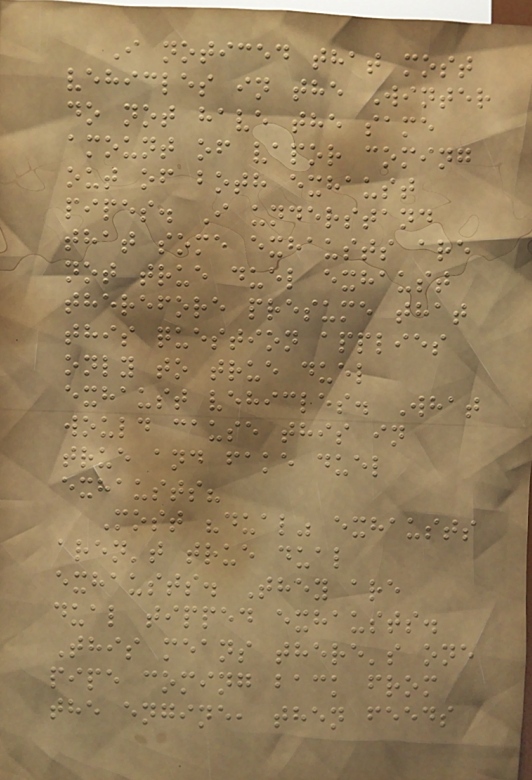I noticed that most
vehicles in the Winter
do not have the same
amount of vapor coming
out of both exhaust
pipes. I understand
that some exhausts are
not true duel exhaust
therefore presume that
this question applies
only to true duel
exhaust vehicles. What
would cause this in
true and fake duel
exhausts?
Most "dual" exhausts
aren't true dual
exhausts. They are
dual tipped exhausts.
This means there's one
pipe coming back from
the engine, then feeds
